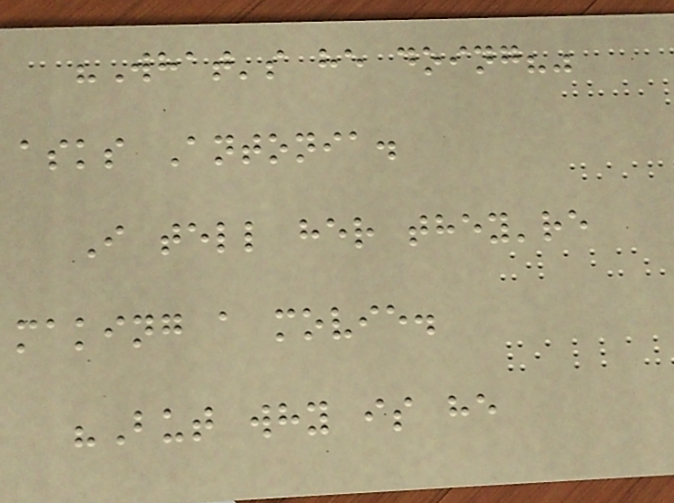"What's he doing?"
asks Antonia.
I tell her they're
making a movie.
"But why is he
